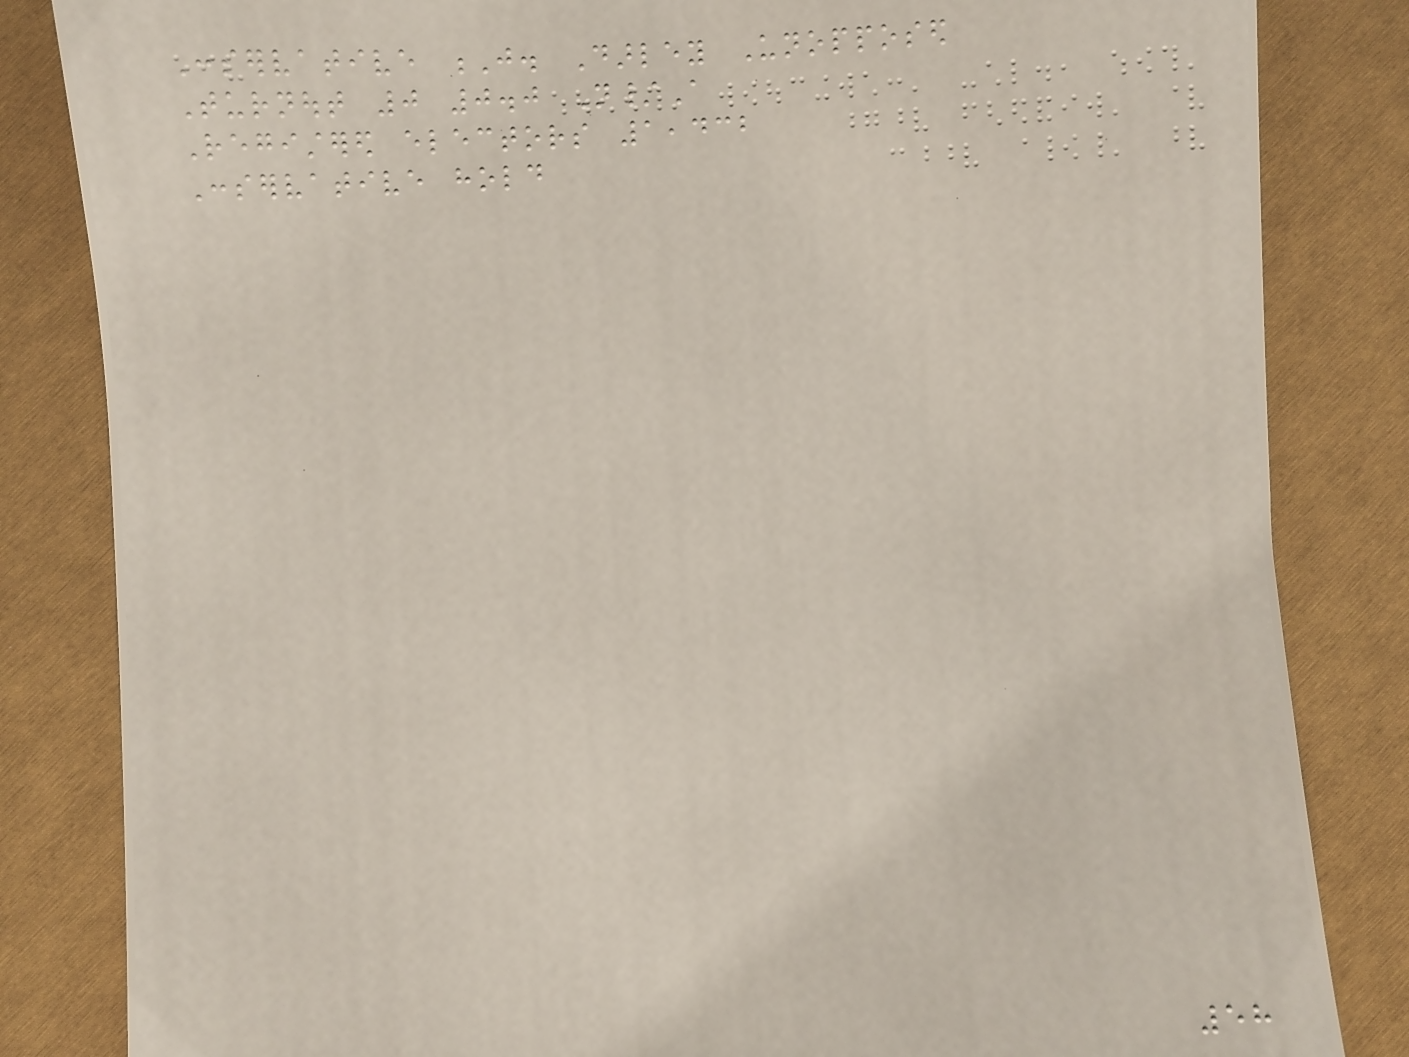Conservative J. Darley Unopposed
Turnout 0 0.0 N/A
Registered electors 1,432
Conservative hold
58
